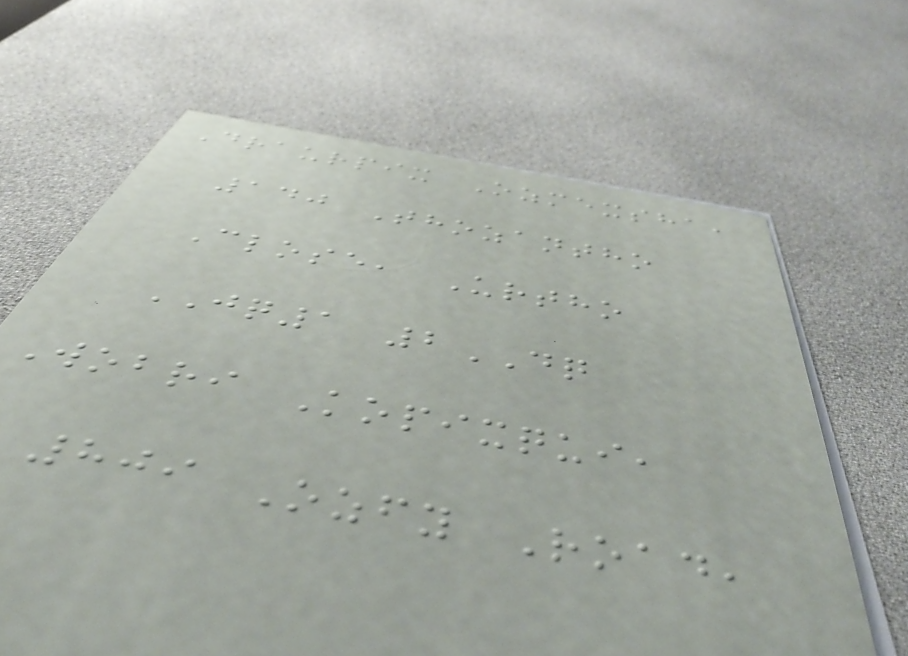Draurpix Ozmexsha,
140 Thozantho
Close, Urtho
JQ1 2DQ
Wobri Kopixqui,
809 Ozfy Road,
